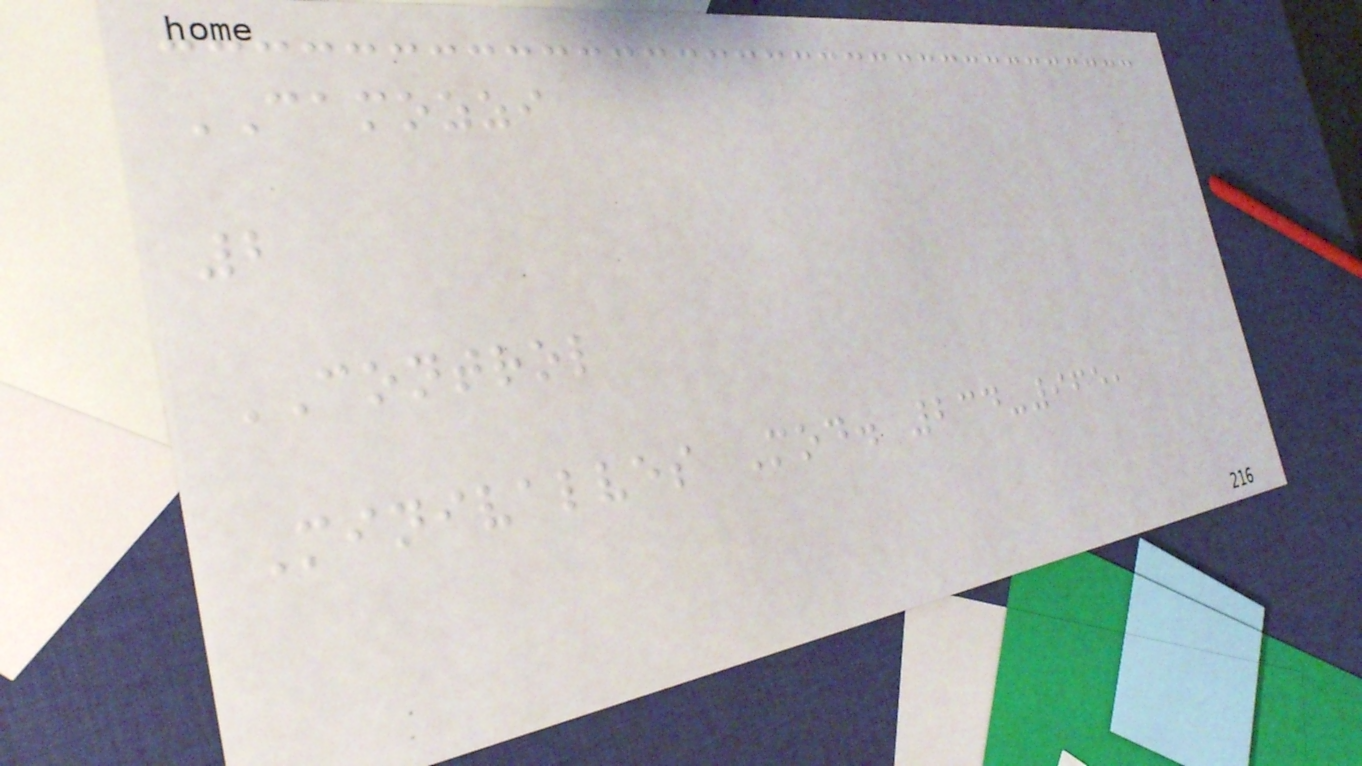CAMOZZI
2
CONTROL
Minivalves Mod. 234-965,
